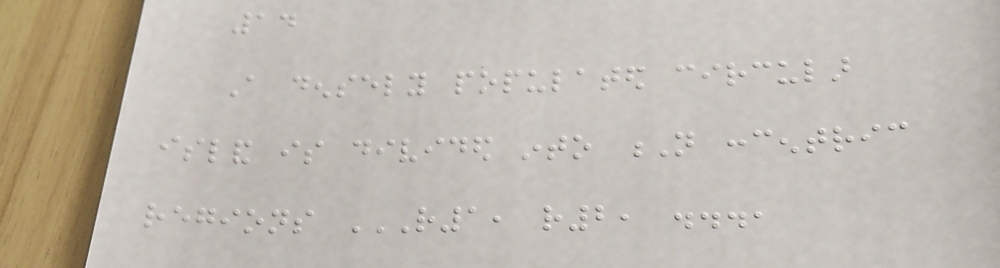14
A densely populated circular
island is divided into N concentric
regions R1, R2, ...,
